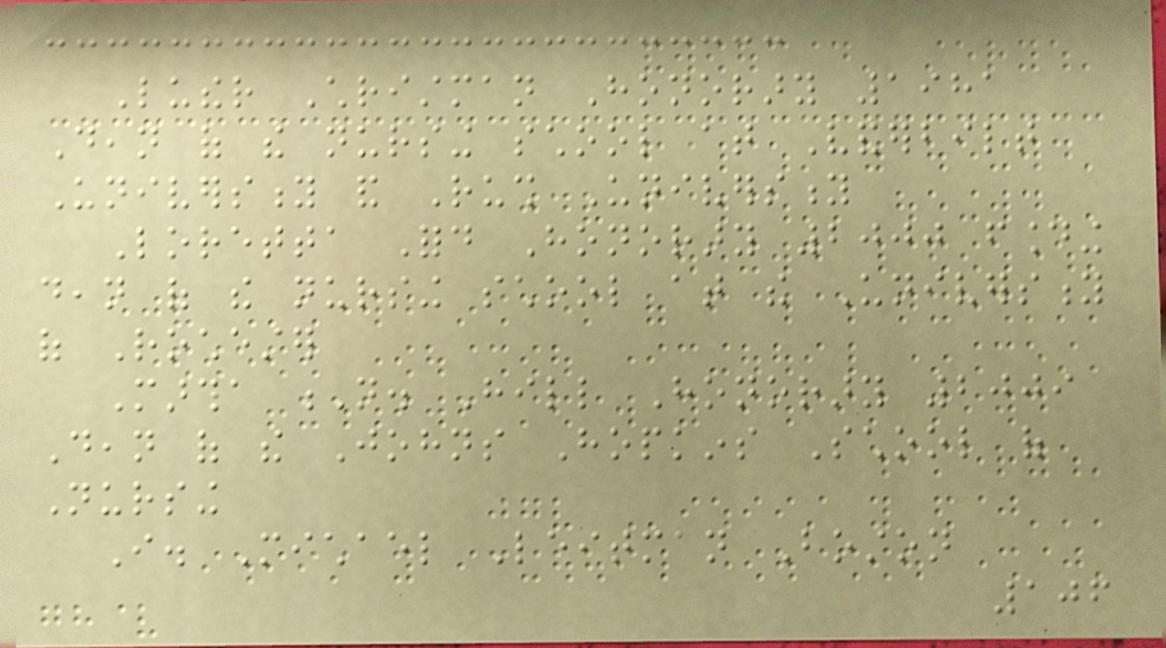Luther Christman Honorary 1981
Dean of the nursing school at Vanderbilt
University and Rush University
Loretta Ford Honorary 2000 founding
dean of the nursing school at the University
of Rochester
Martha N. Hill Honorary 2009
Dean of the Johns Hopkins School of
Nursing
I. Michael Leitman Boston
106
